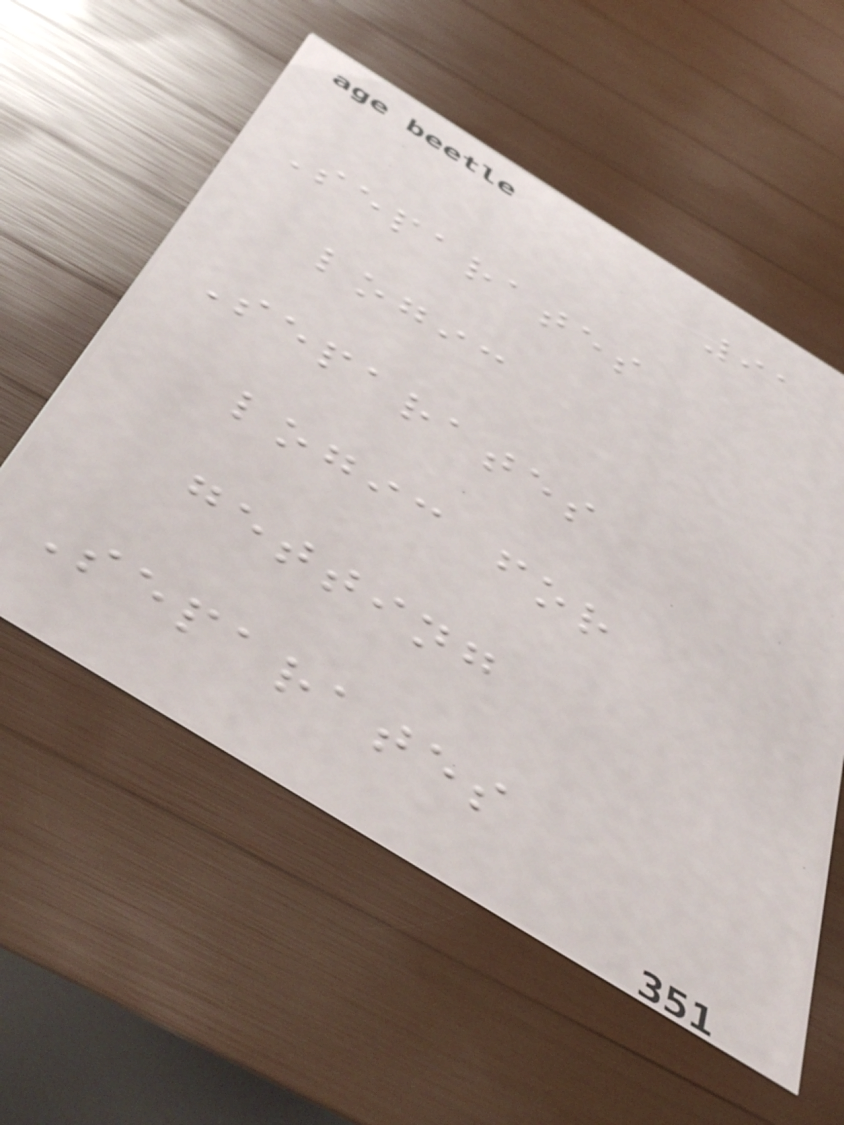91
Separates
logic
Separates
logic for
getting
Separates
